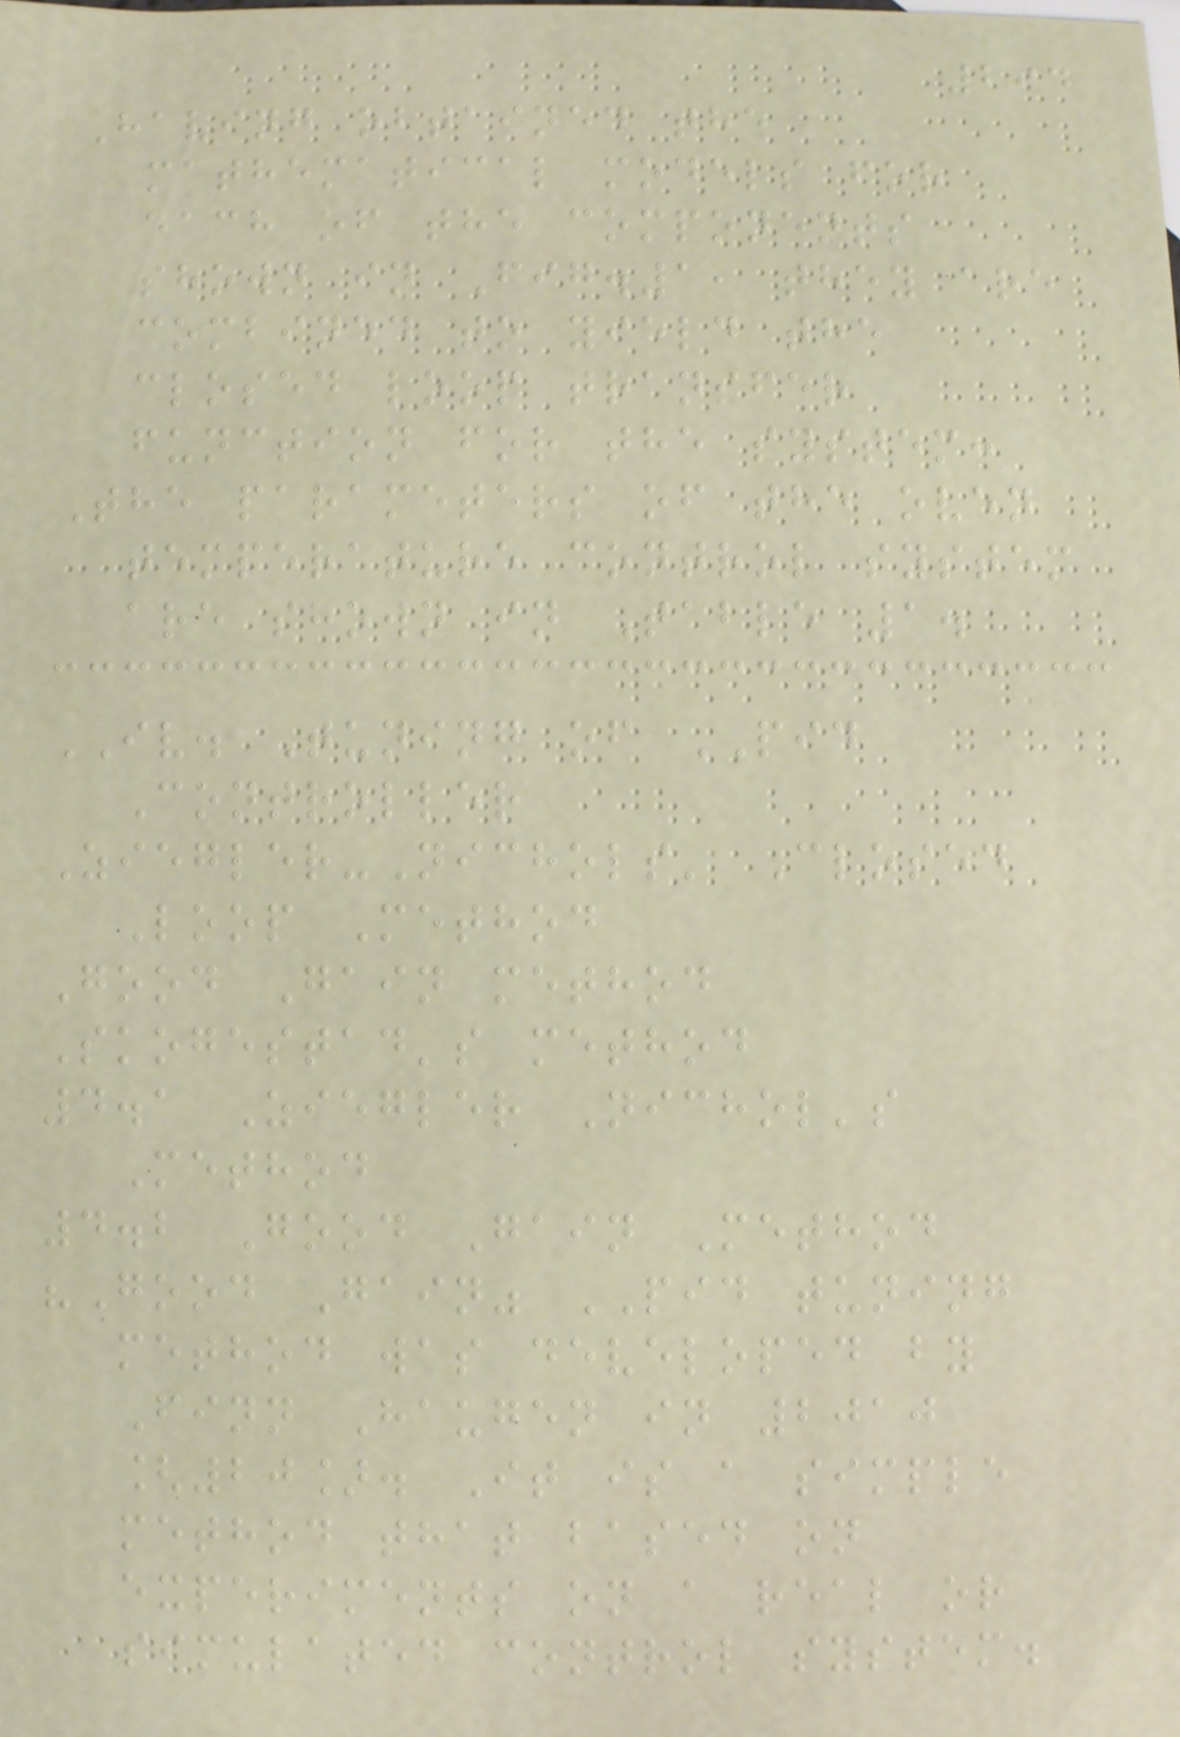294
Having obtained the
mathematical models for
each of the components
shown in Fig.1, they are
combined to yield the
closed loop transfer
function for the system:
The parameters of the oven
temperature control system
are shown in Table 1.
IV. Tuning of PID
Controller
Ziegler-Nichols' Closed
Loop Method
Good Gain method
Skogestad's method
4.1 Ziegler Nichol's
Method
4.2 Good Gain Method
"Good Gain" PID tuning
method was developed by
Finn Haugen in 2010
[20]. It is a simple
method that based on
experiments on a real or
simulated control system.
